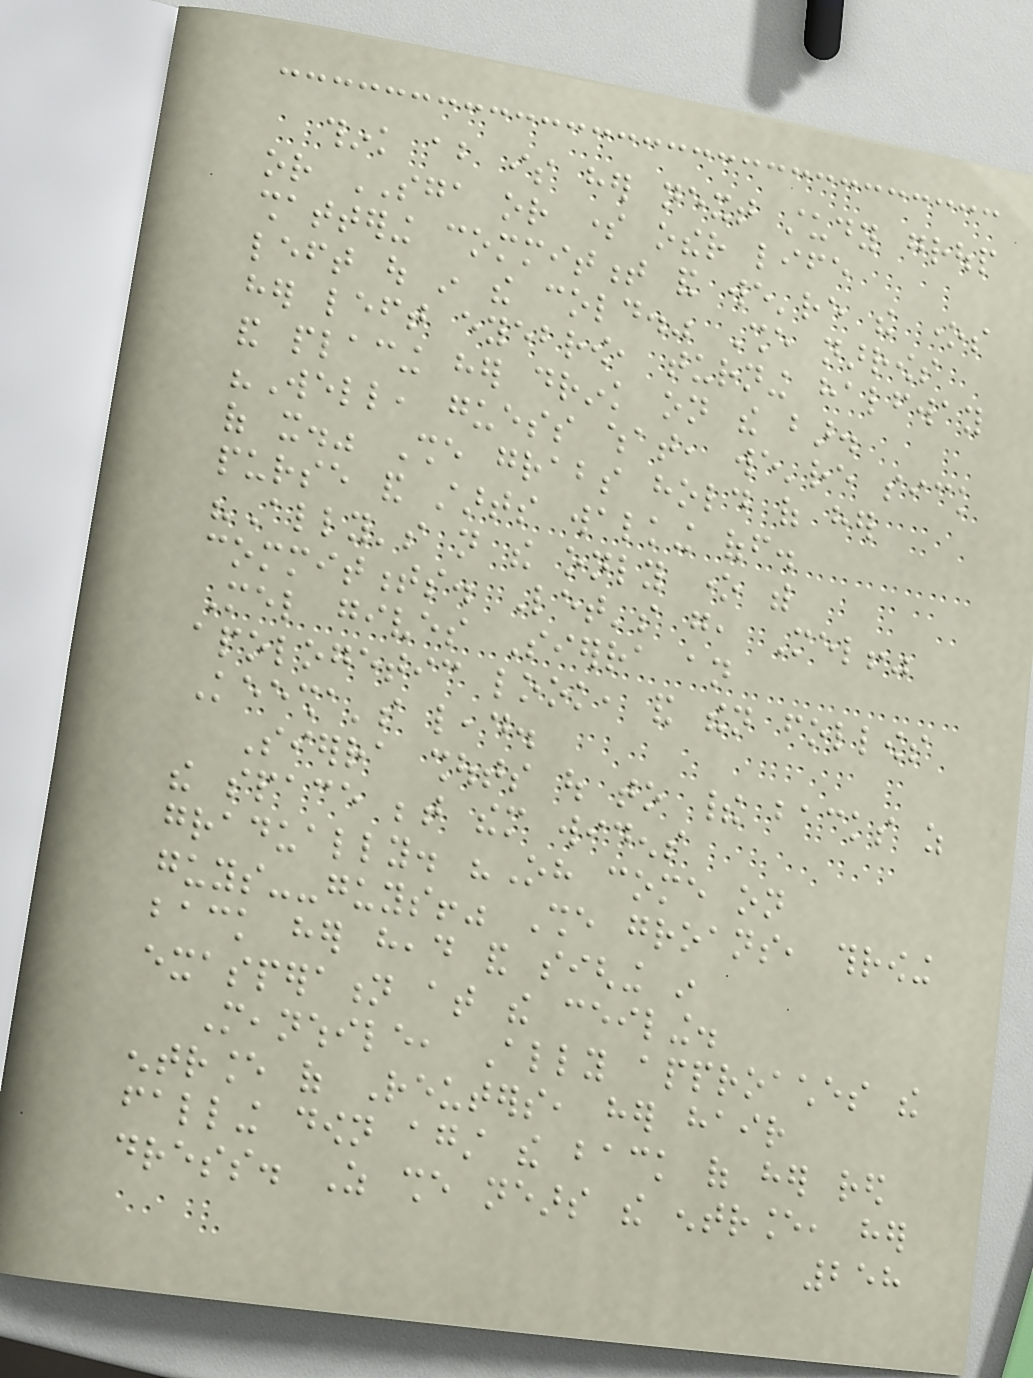think about is her next study group
or SGA or some other life
shattering commitment and we're the ones
left out in the cold." She narrows
her left eyebrow, turning halfway
and placing her drink on the bar.
"Well, guess what, we're sick
of it." She grabs hold of her
purse and starts walking off.
"Ally's not the only one with
commitments. Let's go, Mel!"
Mel gives Sierra an
apologetic look, and then follows
Keesha's lead.
Sierra shouts out to their backs as
the space between them widens
gradually. "Oh come on
guys--guys!" She groans, throwing
back her head and sighing in
exasperation at the ceiling.
Meanwhile, Ally approaches the
entrance of Reuters, her hair
falling down against the back of her red
dress. As she nears the entrance, her
258
